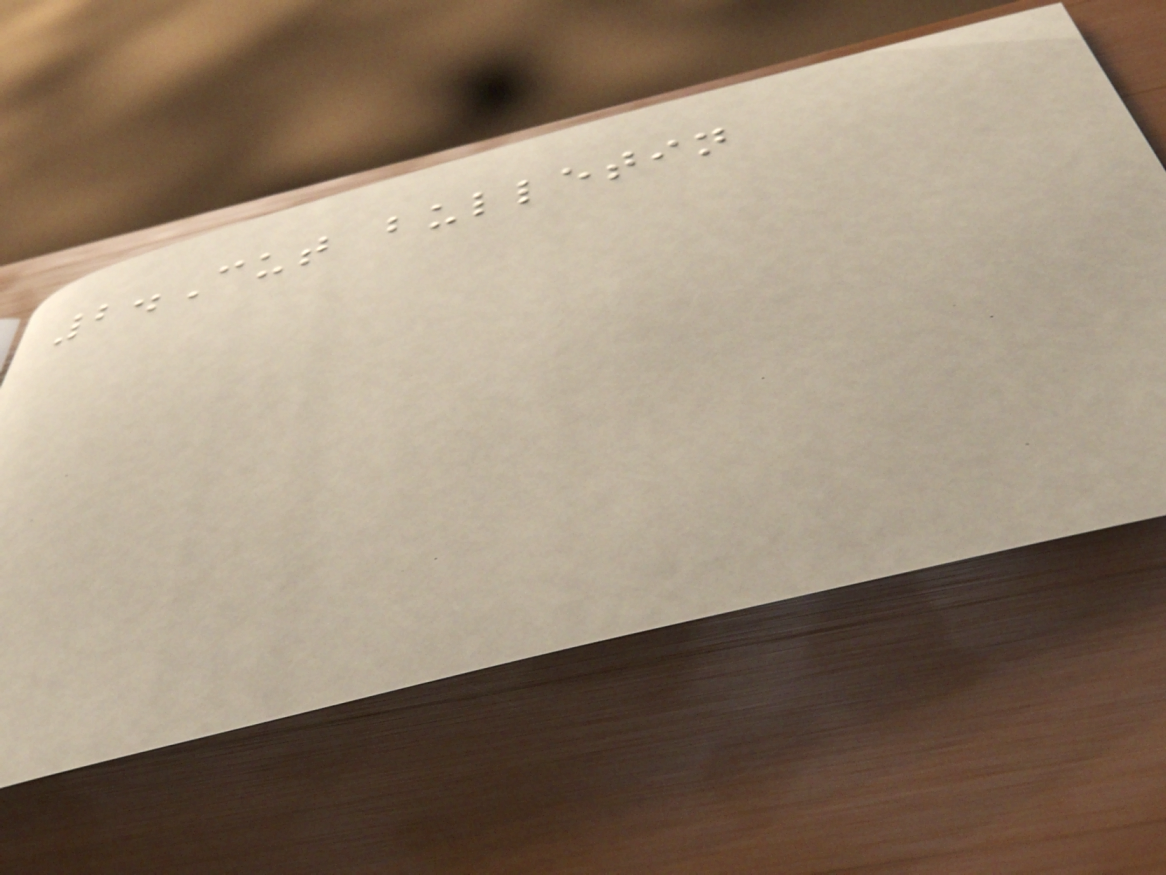2.Cut bulletin
